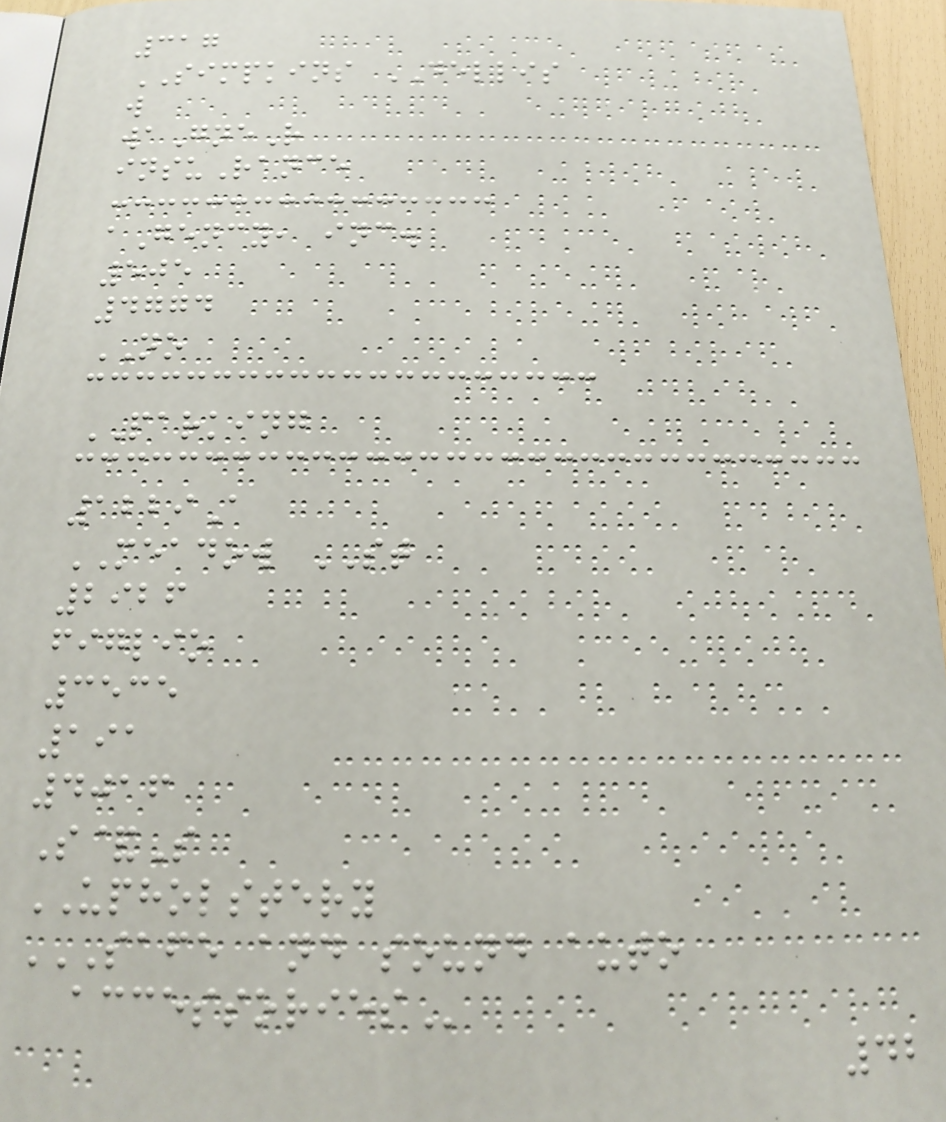317
SIMPKINS DELLIS
w
waGneR
insuRance
aGency, inc.
505
4774
NO
PARKING
1229A
MEADOW ST
2926
figlio
3535
191
4016
S&S
UPHOLSTERY
SAFE AND SOUND AUTO
ACCESSORIES
42
